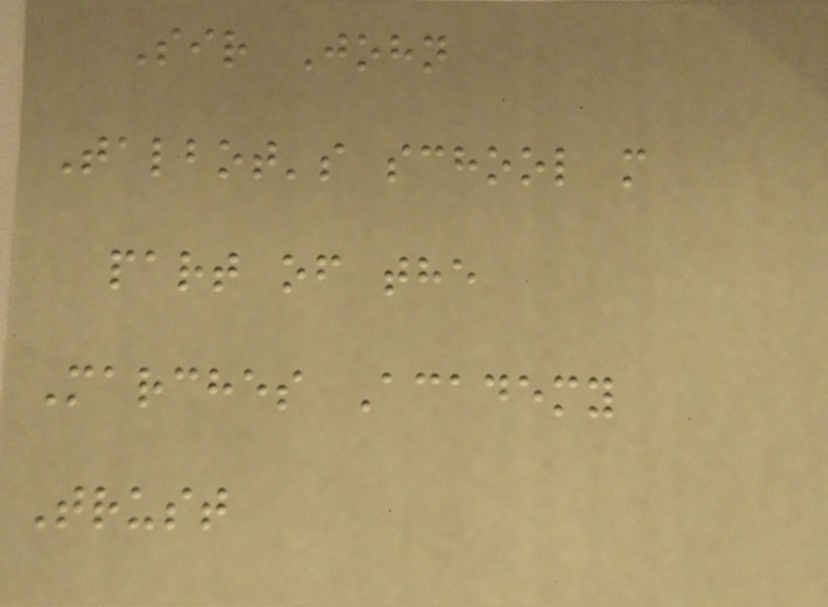Sir John
Talbot's school m
part of the
Marches Academy
Trust
